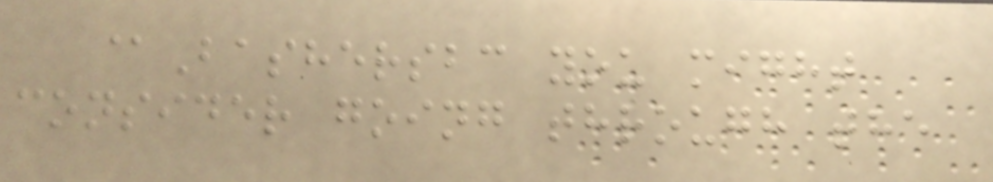@Bashersbc you might
consider going through the
